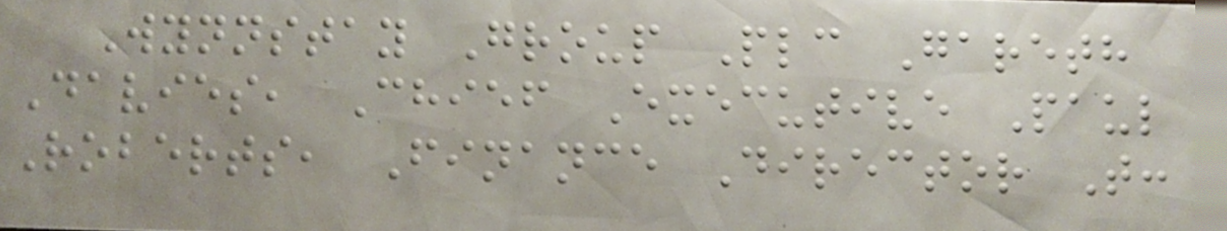Wynnstay Group Plc Gareth
Davies, Chief Executive Paul
Roberts, Finance Director T:
